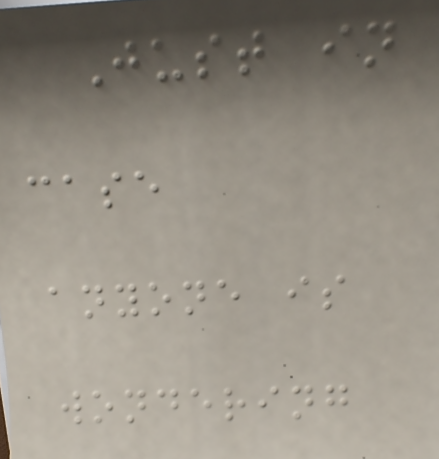Just in
case
anyone is
wondering
